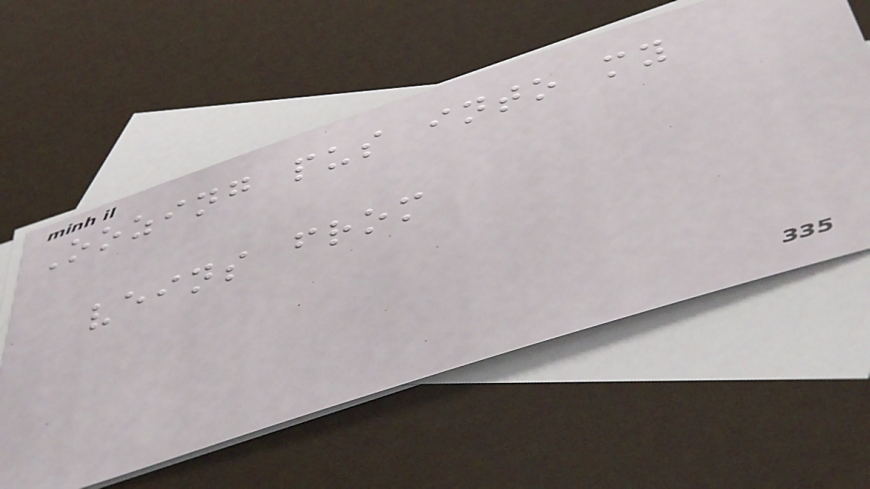Oozing pus into my
veins from
